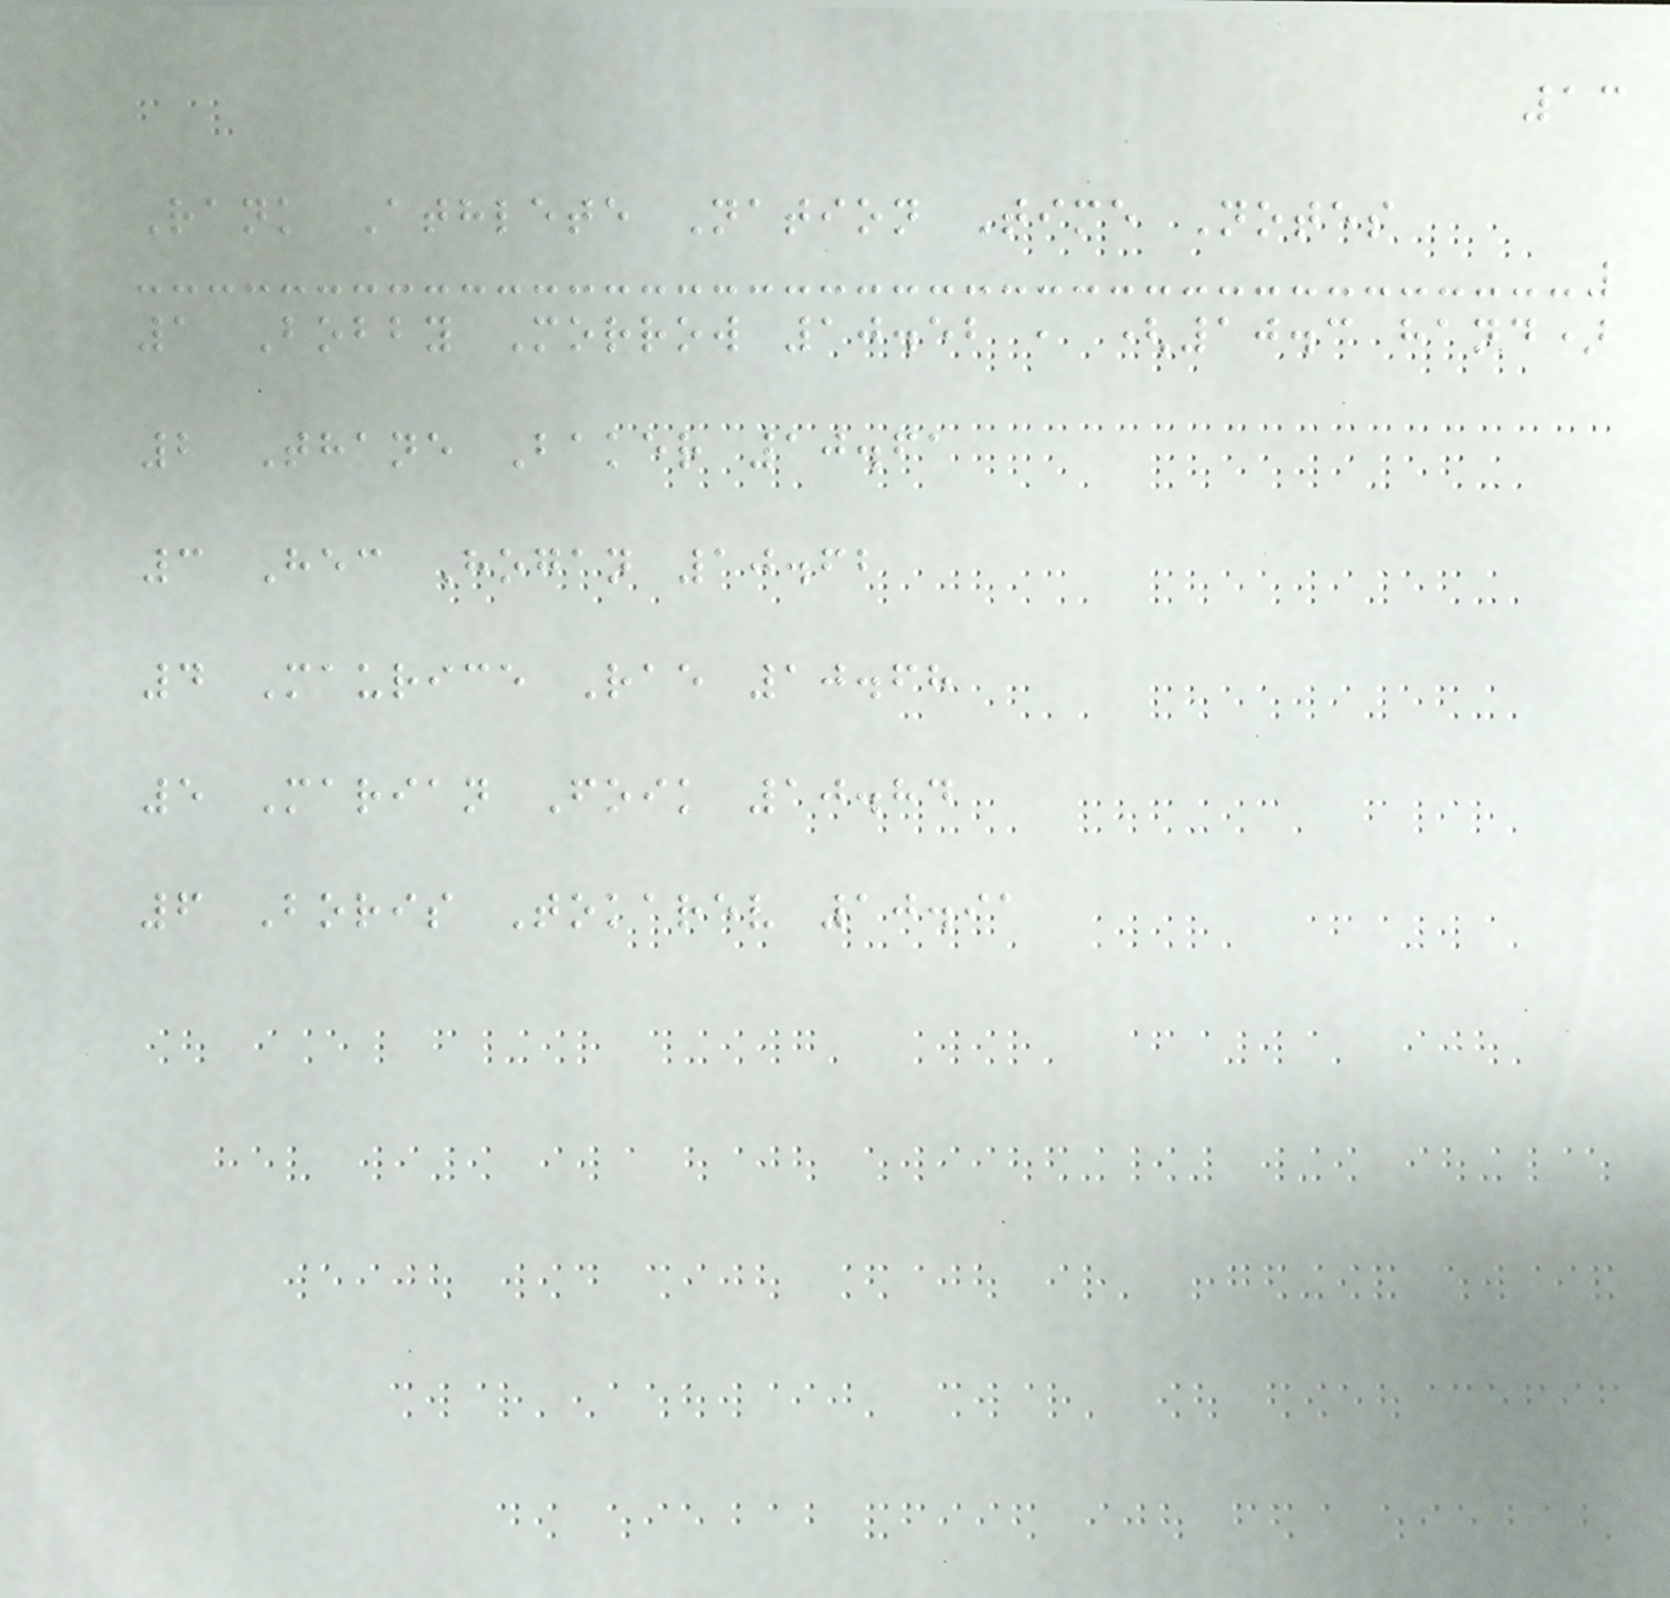13
Rank Athlete Nation Time Notes
1 Bobby Morrow 10.52 , (10.3 hand)
2 Thane Baker 10.61
3 Hec Hogan 10.62
4 Maurice Rae 10.68
5 Marian Foik 10.84
6 Boris Tokarev 10.91
